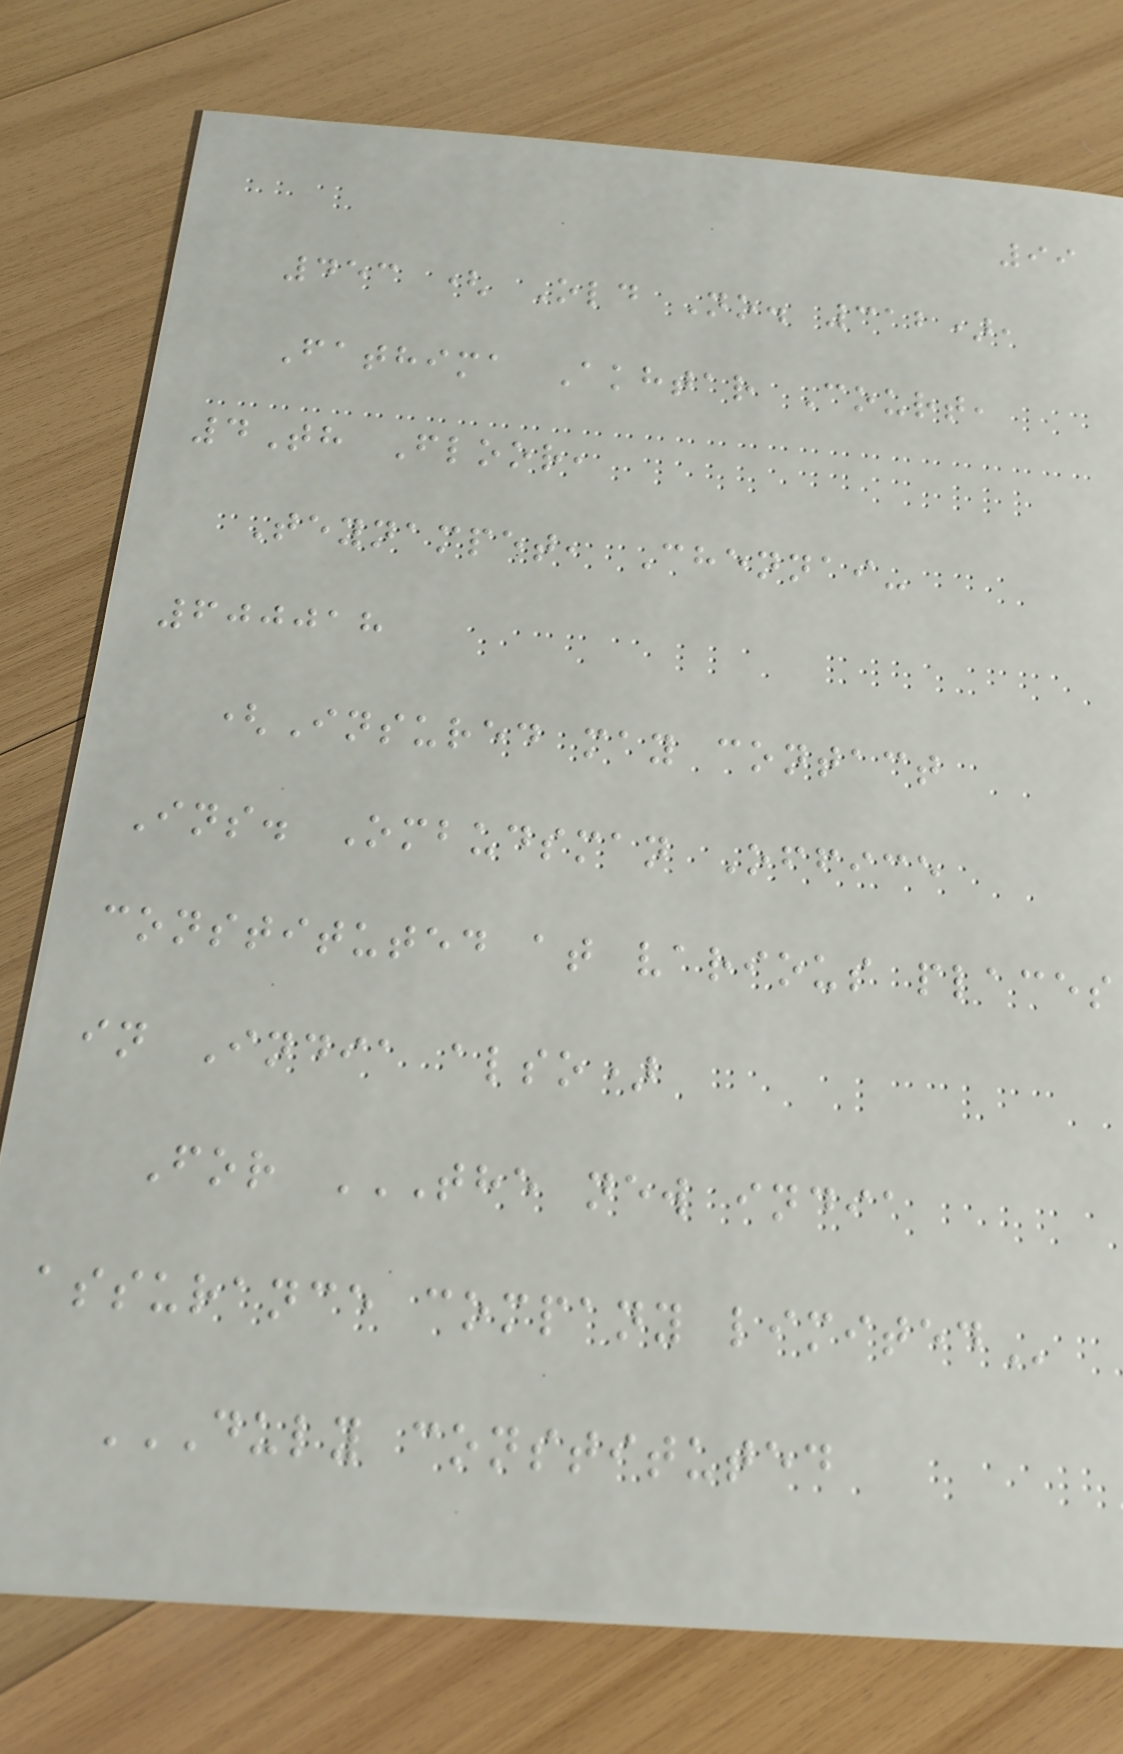99
453 ( Old No. 312),
Fathima Akhtar Court,
4Th Floor,
Teynampet, Chennai-
600018
(Insured may contact
Ins. Ombudsman Office
constituted at various places
in India also)
For THE NEW INDIA
ASSURANCE COMPANY LIMITED
DULY CONSTITUTED
